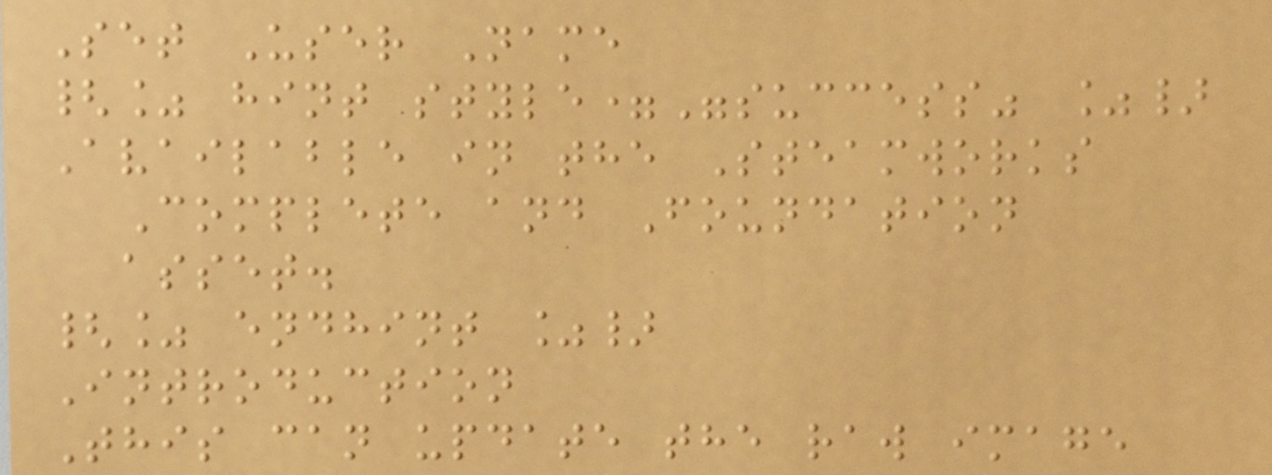Set User Name
{% hint style="success" %}
Available in the Steamworks
Complete and Foundation
asset.
{% endhint %}
Introduction
This can update the raw image
